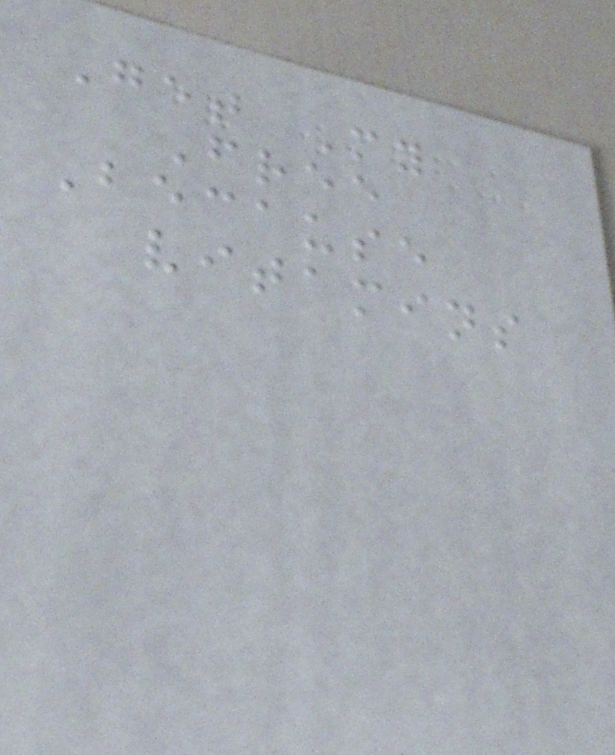Get My
Free
Because
vitamins
